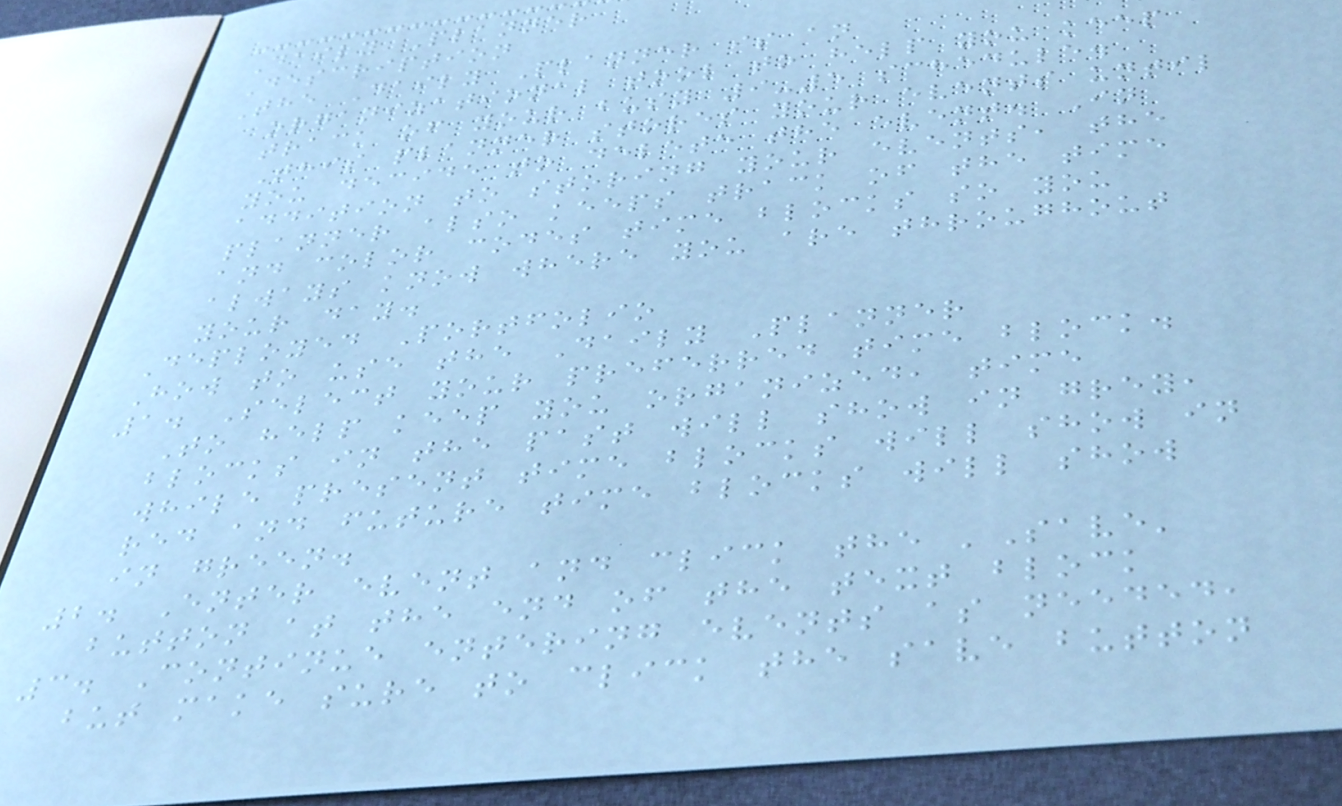Daily Planner
Description
The Daily Planner is an
organizational tool to help you keep
track of your busy 9-5 schedule.
This planner stores your events until
you decide to delete the event. In
addition to storing your events, the
planner also keeps track of the time
and color codes time blocks so you
always know where you are throughout
your day.
Deployed Portfolio
How to use the Daily Planner
1. Select your preferred time block.
To help keep you organized, time
blocks in the past will show in grey,
while present time blocks will show in
red and future time blocks will show
in green.
2. Enter event and click the 'Save'
button at the end of the text block
3. Continue entering events as needed,
but make sure to click the save button
